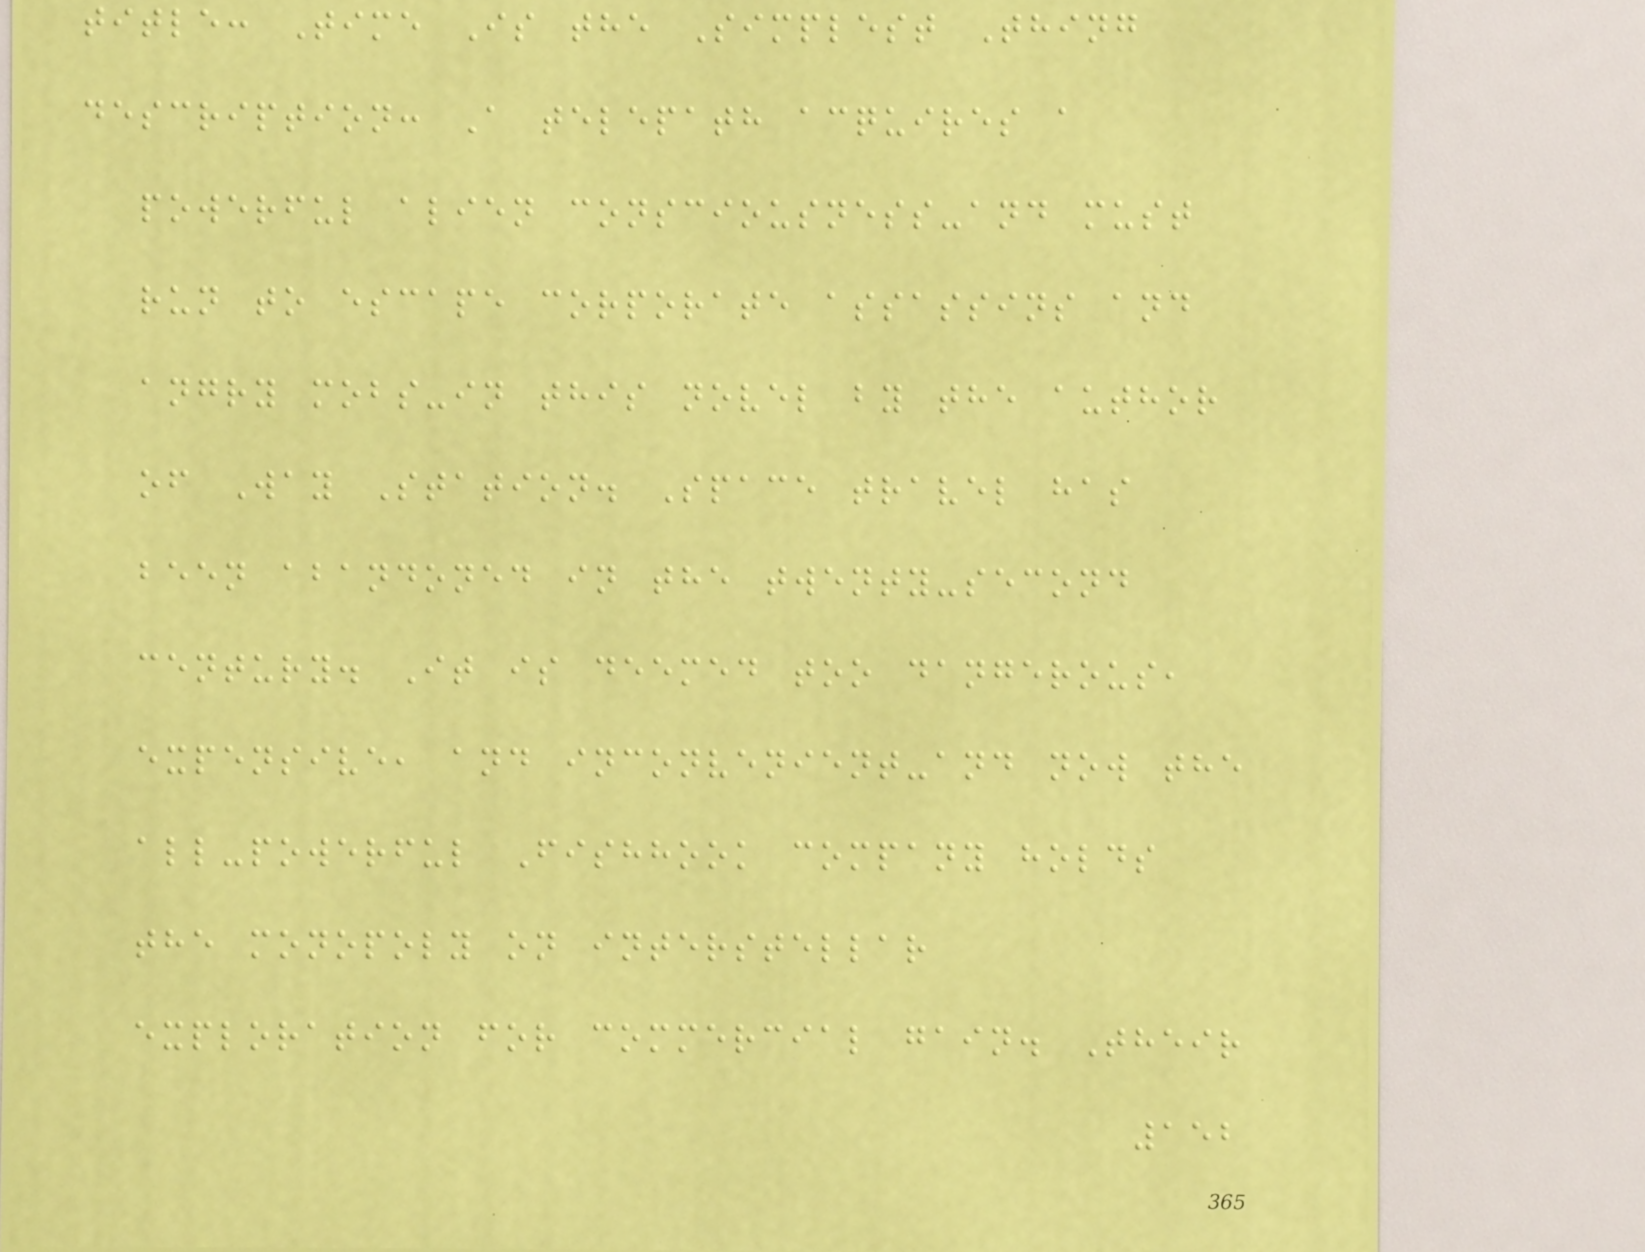title: Time Is the Simplest Thing
description: A telepath acquires a
powerful alien consciousness-and must
run to escape corporate assassins and
angry mobs-in this novel by the author
of Way Station. Space travel has
been abandoned in the twenty-second
century. It is deemed too dangerous,
expensive, and inconvenient-and now the
all-powerful Fishhook company holds
the monopoly on interstellar
exploration for commercial gain. Their
152
